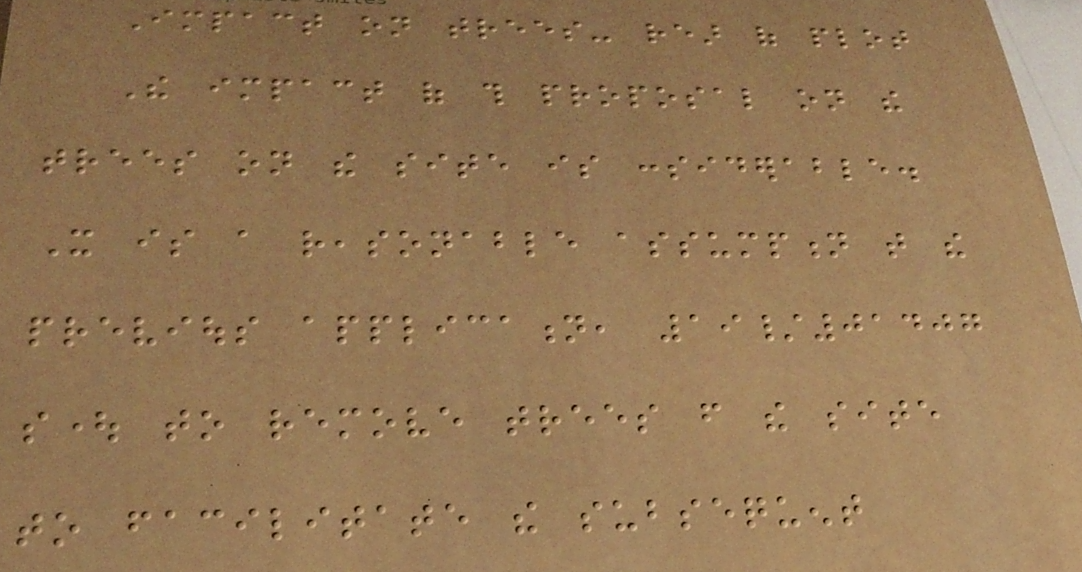Impact on trees- rear of plot
The impact of this proposal on the
trees on the site is considerable.
It is a reasonable assumption that the
previous application, 19/01407
sought to remove trees from the site
to facilitate the subsequent
